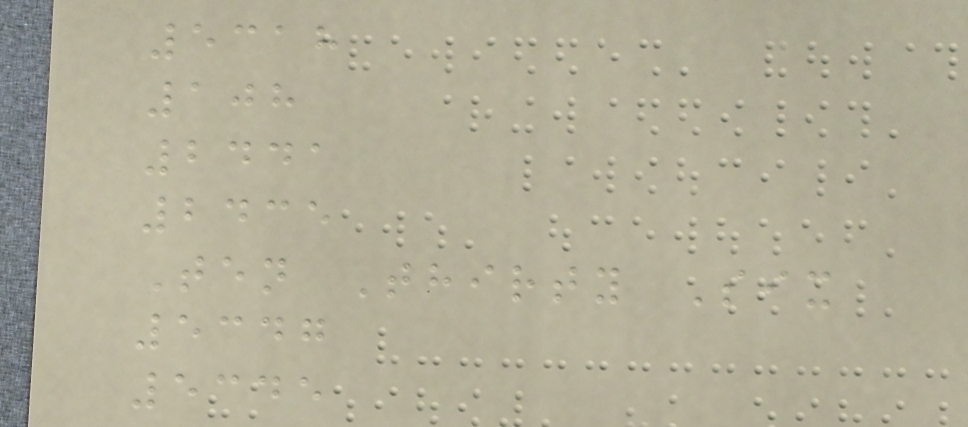5318
108
2441
2435
Ten Thirty Six
5347
5345
